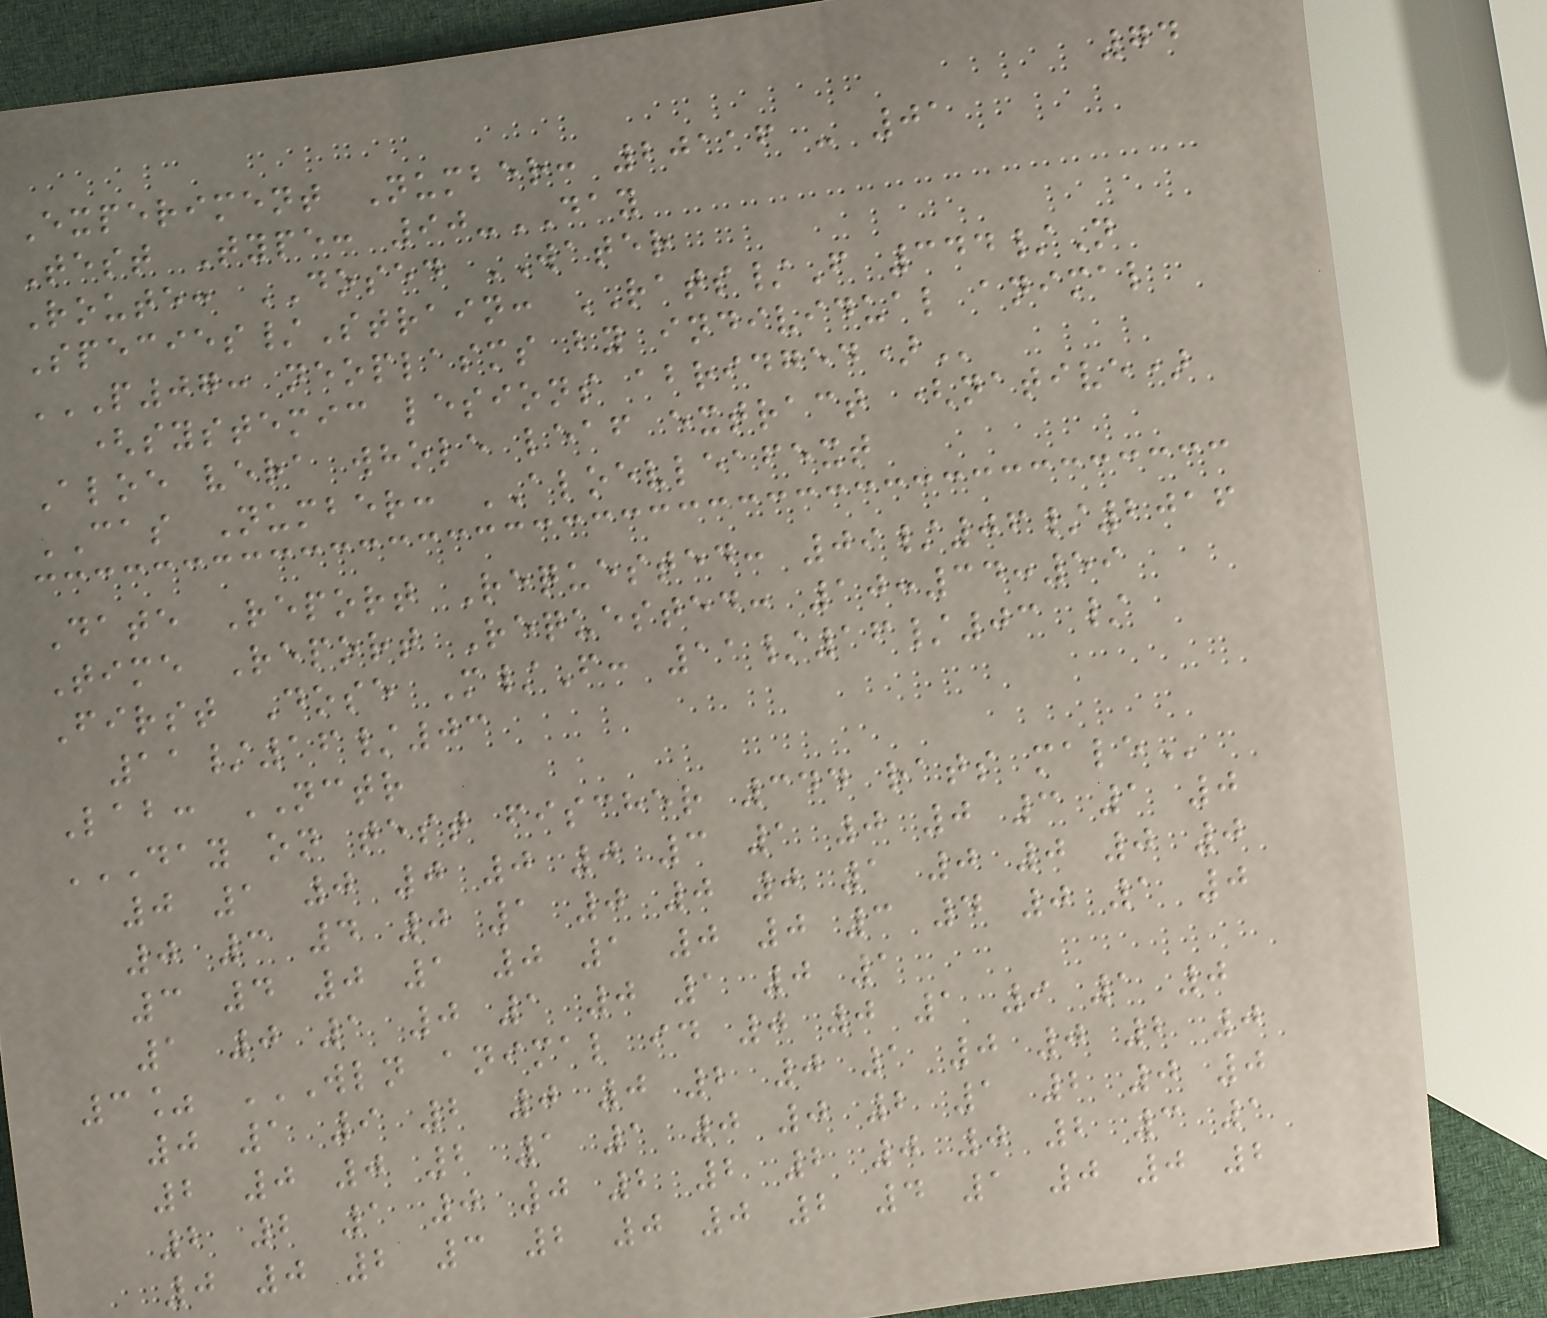74
Experiment Number: 20116 - 01
Test Type: 90-DAY
Route: DOSED WATER
Species/Strain: RATS/F 344/N
P07: NEOPLASMS BY INDIVIDUAL ANIMAL
(SYSTEMIC LESIONS ABRIDGED)
Aloe vera whole leaf extract (native)
CAS Number: ALOEVLEAFEXT
Date Report Requested: 09/06/2016
Time Report Requested: 10:34:59
First Dose M/F: 11/16/03 /
11/16/03
Lab: NCTR
DAY ON TEST FISCHER 344 RATS MALE
0 1 0 0 0 0 3 1 0 0 3 1 0
0 3 4 0 1 0 0 0 1 0 0 0 0
3 4 0 1 0 1 0 0 3 4 0 1 0
1 0 1 0 1 0 1 0 1
3% WLN ANIMAL ID 0 0 1 9 1 0
0 1 9 2 0 0 2 0 1 0 0 2 0
2 0 0 2 1 1 0 0 2 1 2 0 0
2 2 1 0 0 2 2 2 0 0 2 3 1
0 0 2 3 2 0 0 2 4 1 0 0 2
